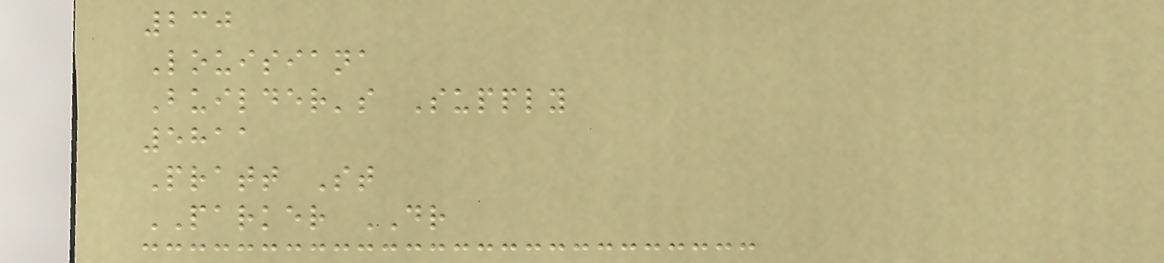230
Louisiana
Builder's Supply
5811
Pratt St
PARKER DR
